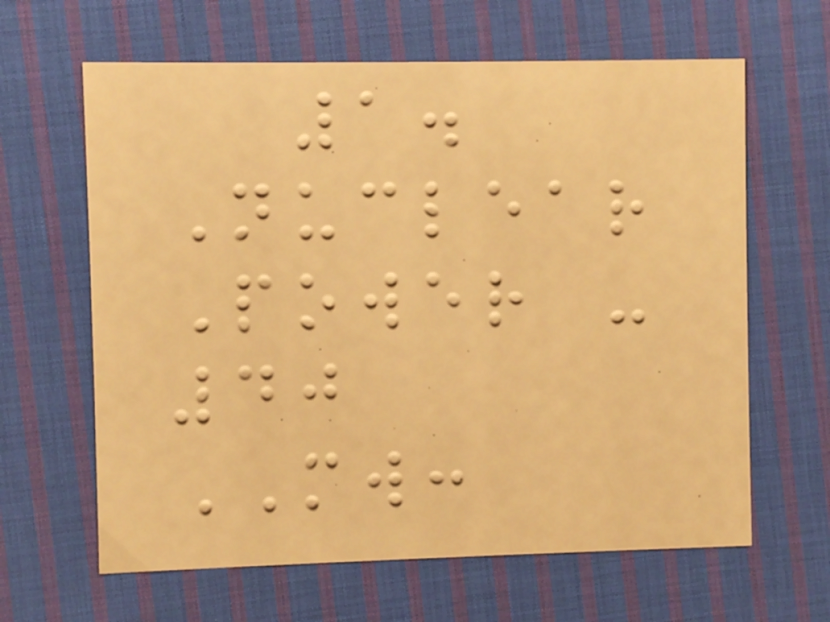1.
Nuclear
Power -
40
MW:
